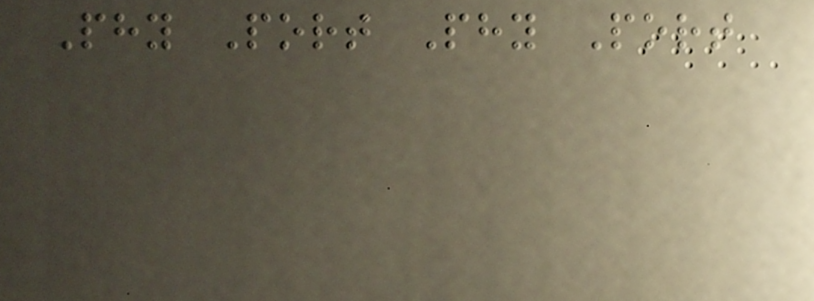Phy Port Phy Port
